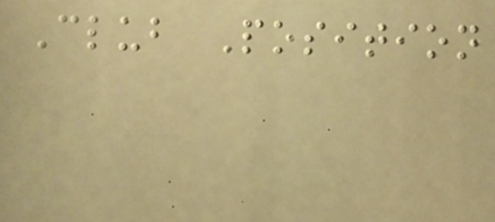Club Position
